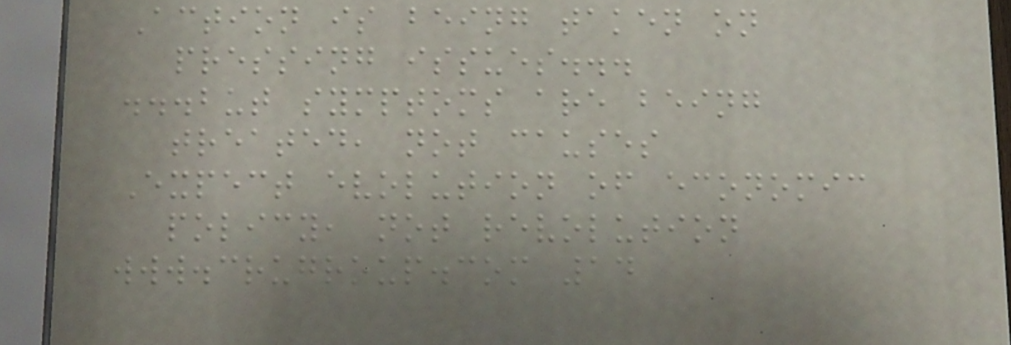Action is being taken on
pressing issues...
...but symptoms are being
treated, not causes
Expect evolution of economic
policy, not revolution
www.crugroup.com 14
